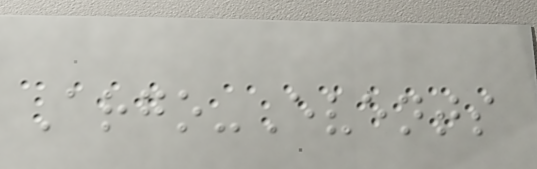Argo-Events
